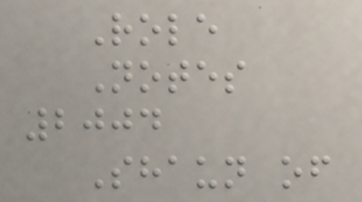Role
Notes
2004
Shaun of
